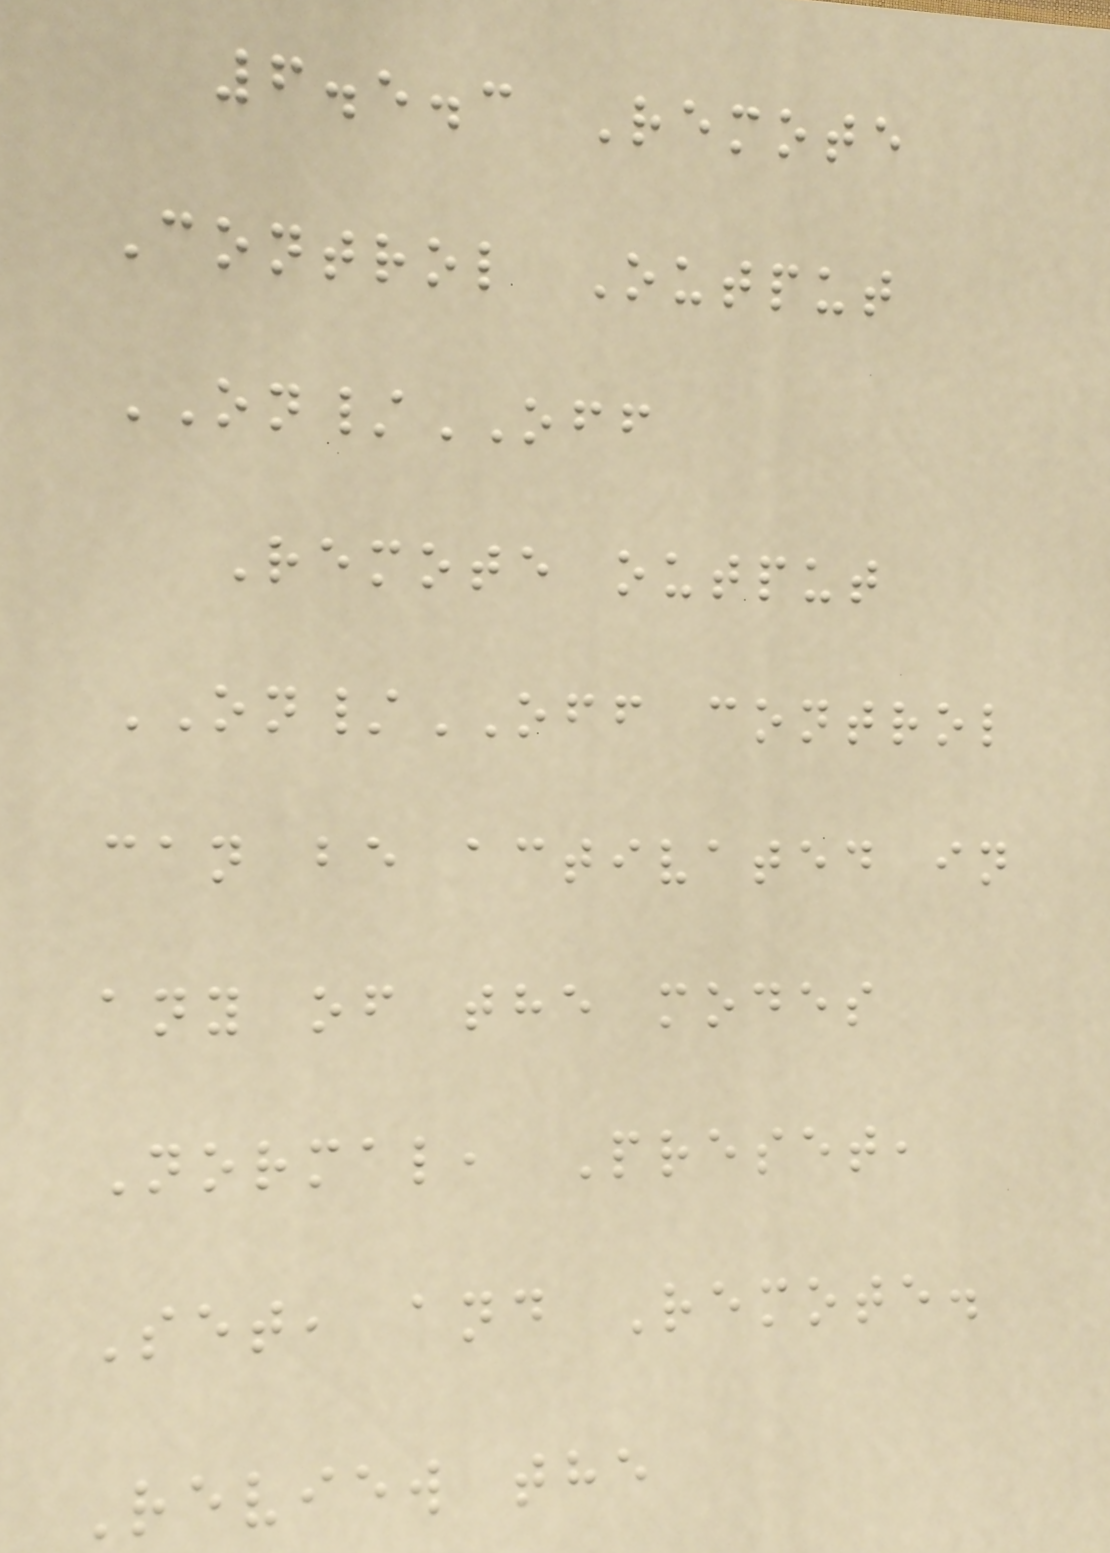6.5.3 Remote
Control Output
ON/OFF
Remote output
ON/OFF control
can be activated in
any of the modes
Normal, Preset,
Set, and Remote.
Review the
